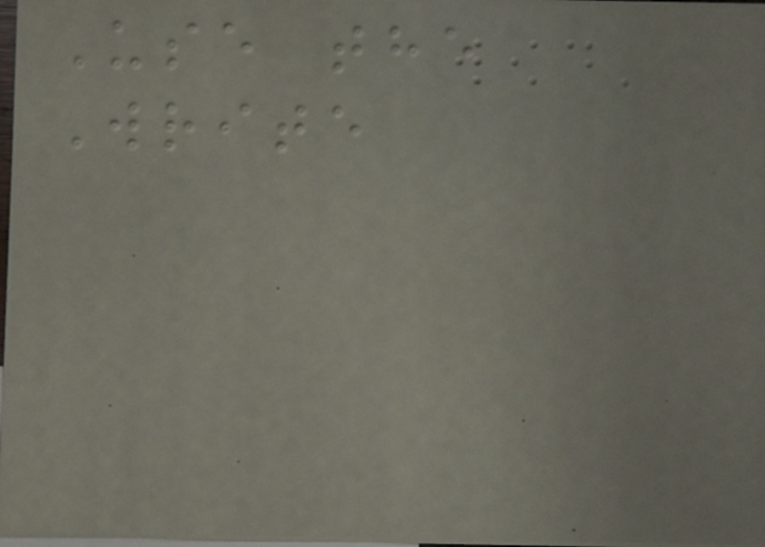Use the
Write
